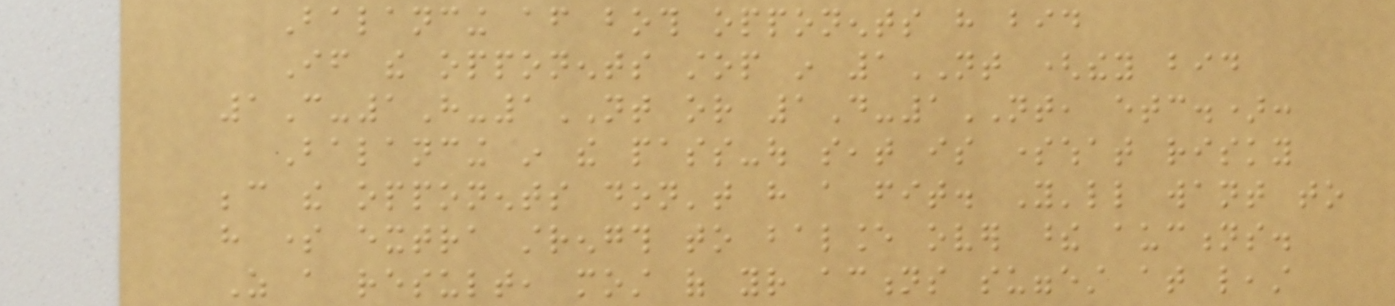Balancing after both opponents have bid
If the opponents stop in 1NT (they bid
1C-1H-1NT or 1D-1NT, etc.):
Balancing in the pass-out seat is somewhat risky
because the opponents don't have a fit. You'll want to
have some extra strength to balance over these auctions.
As a result, most of your actions suggest at least
